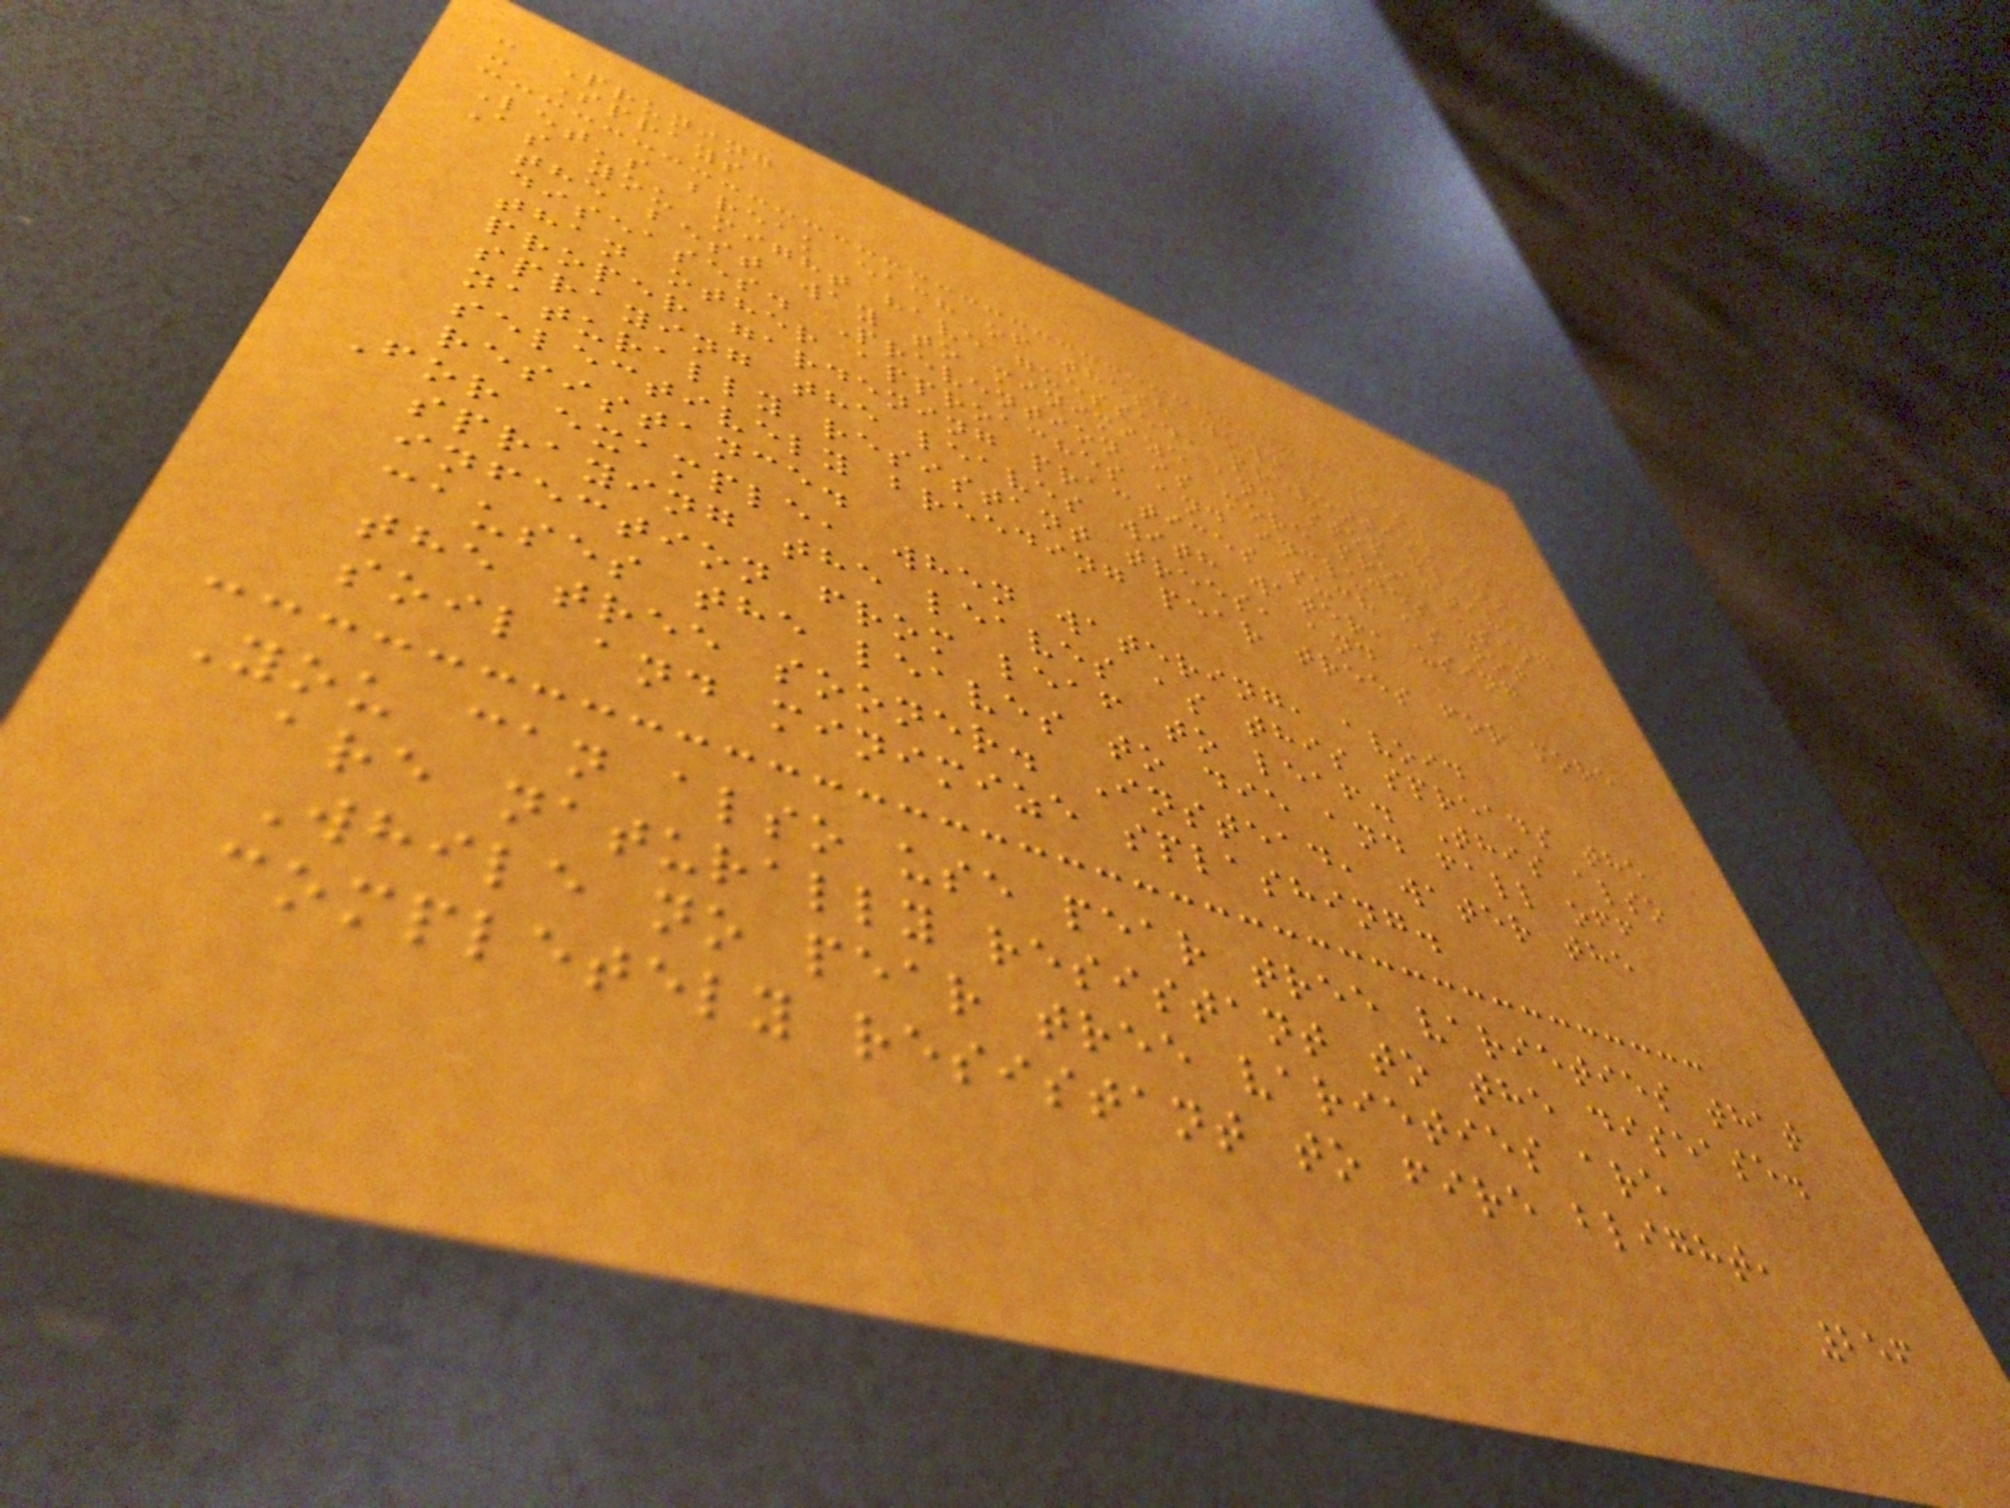- Pruning
- Sprays
Let's break each of these down a bit.
As you might have guessed, prevention is
the best way to minimize and stop plant
diseases. Prevention is more proactive
than other approaches and includes using
proper gardening practices such as not
spraying the leaves with water, using
naturally resistant trees, and
selectively breeding pear trees for more
resistance.
For example, when watering, avoid
spraying the leaves as this spreads the
infection from leaf to leaf. This also
causes the leaves to die and fall off
the tree sooner. Instead, water the
soil and minimize splashing.
You can also use pear tree varieties that
are naturally resistant to the disease.
While no pear tree varieties are
completely resistant to fire blight,
256
